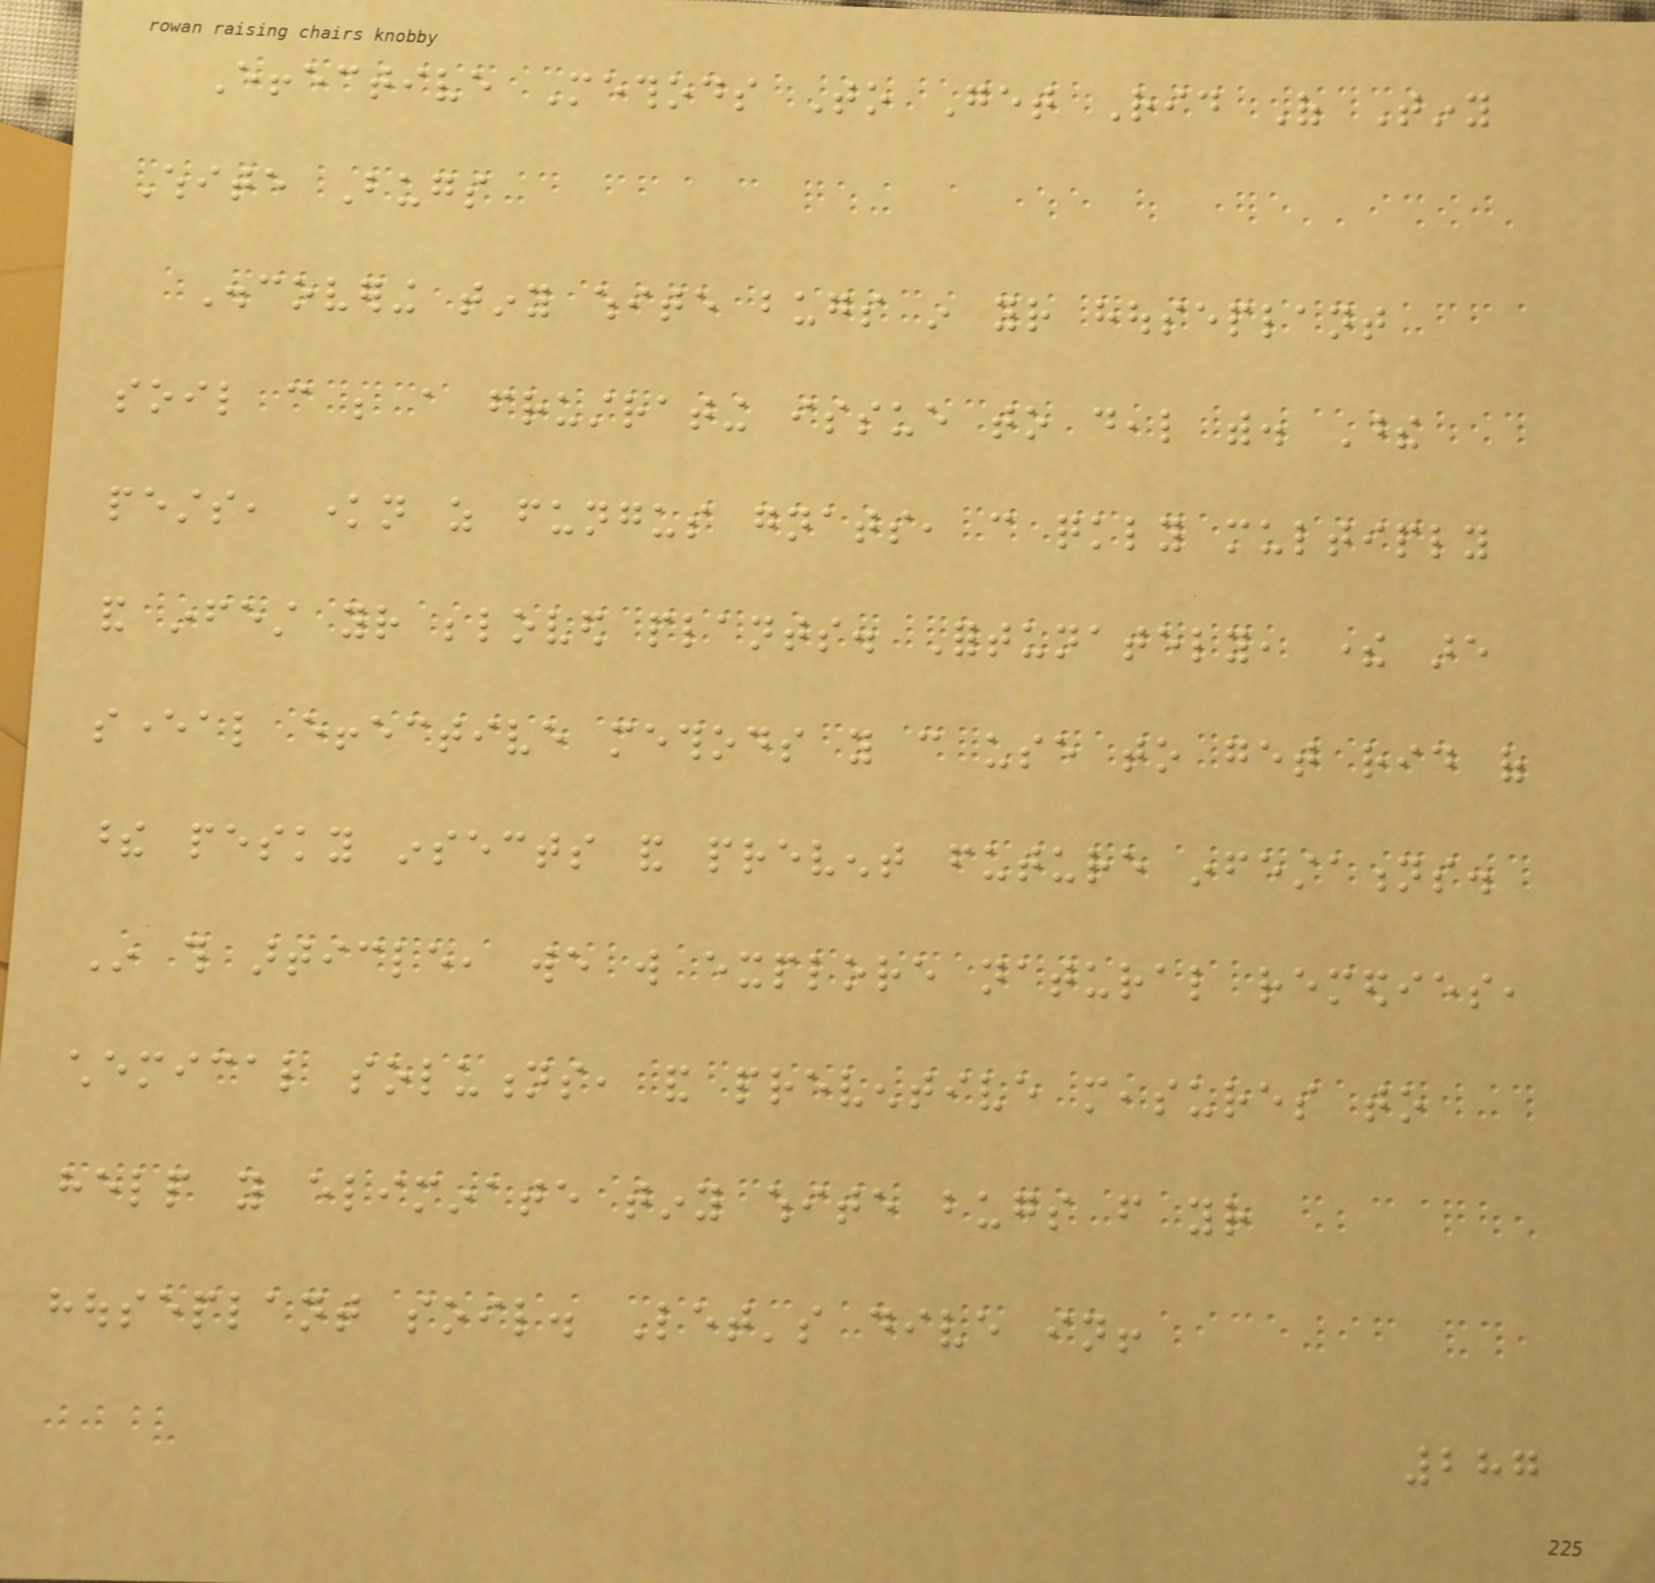Effective Methods To Get Rid Of Tiny
White Bugs
Discovering tiny white bugs in your houseplant
soil can be a frustrating issue to deal with. These
pests, known as fungus gnats, can quickly multiply
and infest your beloved plants. Fortunately, there are
several effective methods you can use to get rid of
these pesky insects and prevent future infestations.
In this article, we will explore natural remedies,
chemical solutions, and preventive measures to
help you eliminate tiny white bugs from your
houseplant soil. Let's dive in!
287
